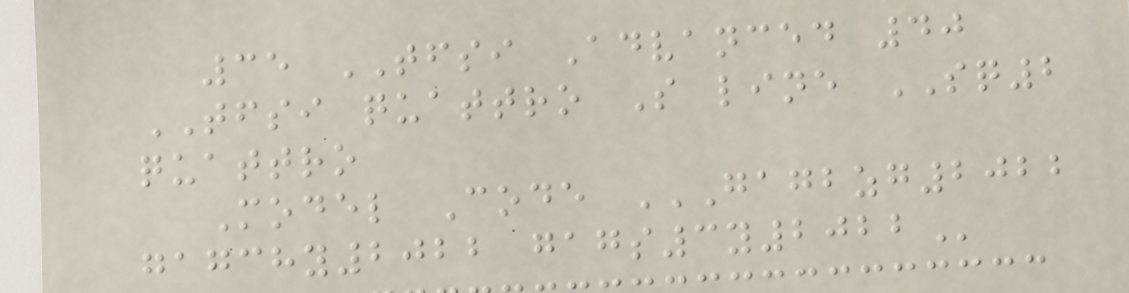35 TFSI Advanced 40
TFSI quattro S line SQ2
quattro
Model Code GAGBZG2022
GAGCHY2022 GAGS3Y2022
